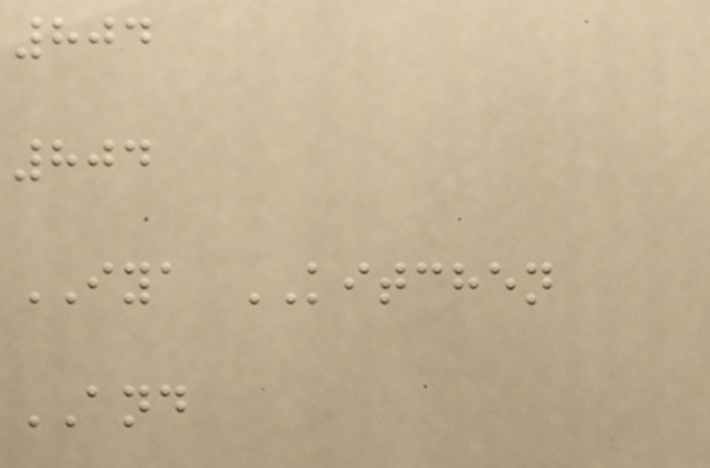804
804
IYA KITCHEN
AND
